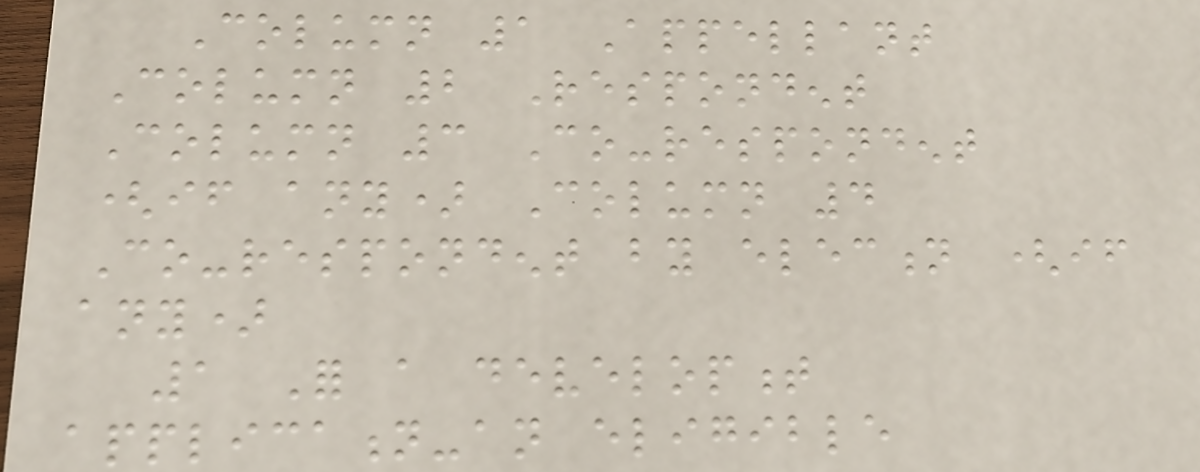Column 1 Appellant
Column 2 Respondent
Column 3 Co-respondent
(if any) Column 4
Co-respondent by election (if
any)
1 For a development
application-an eligible
